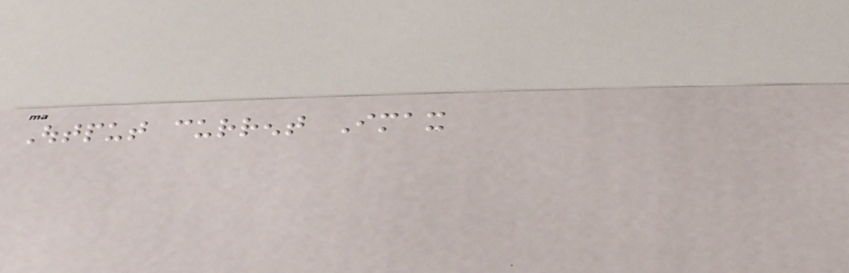Output current Imax
